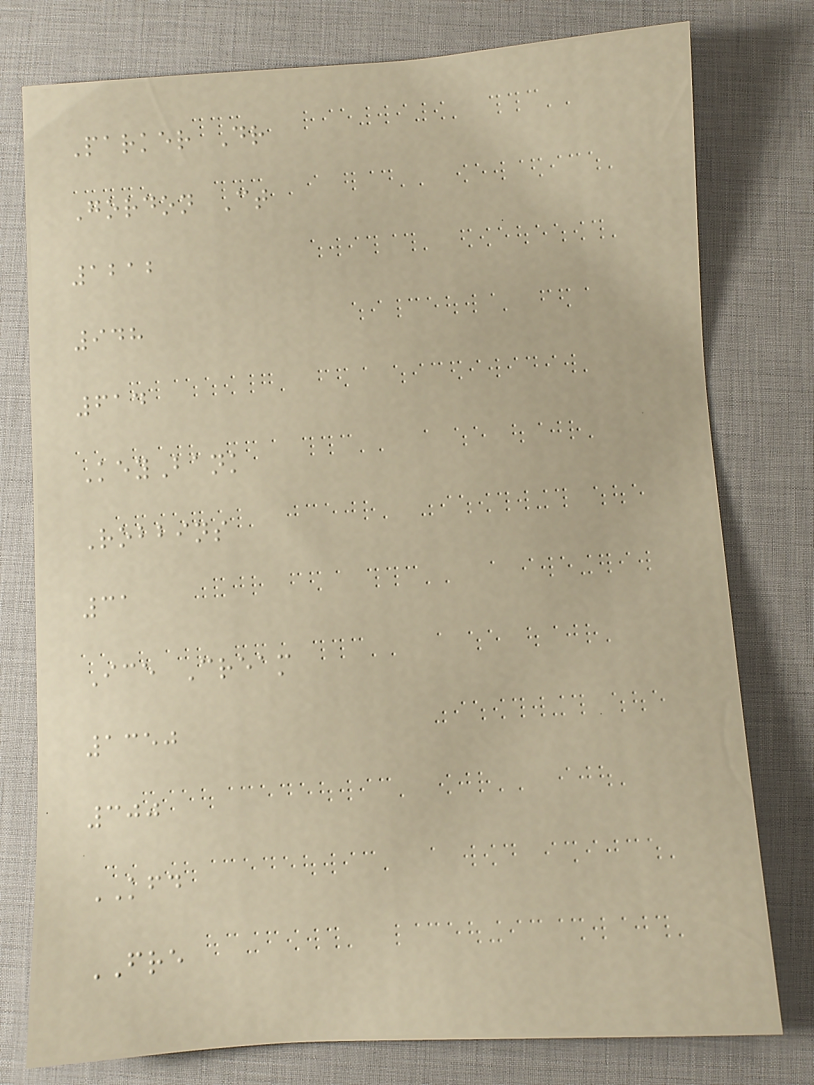Parker Dr
Gordon Ct
1212
948
614
KeyBank
Robbins
31
Ice Cream
1350
300
KFD
FRE
